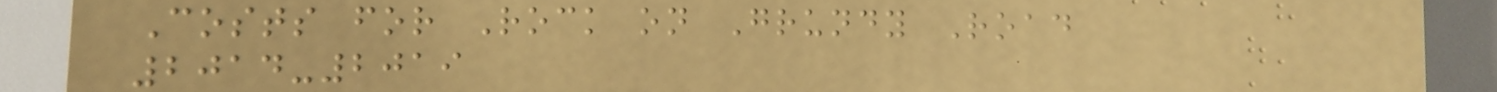Costs for Rock on Grundy Road
2014-2019
